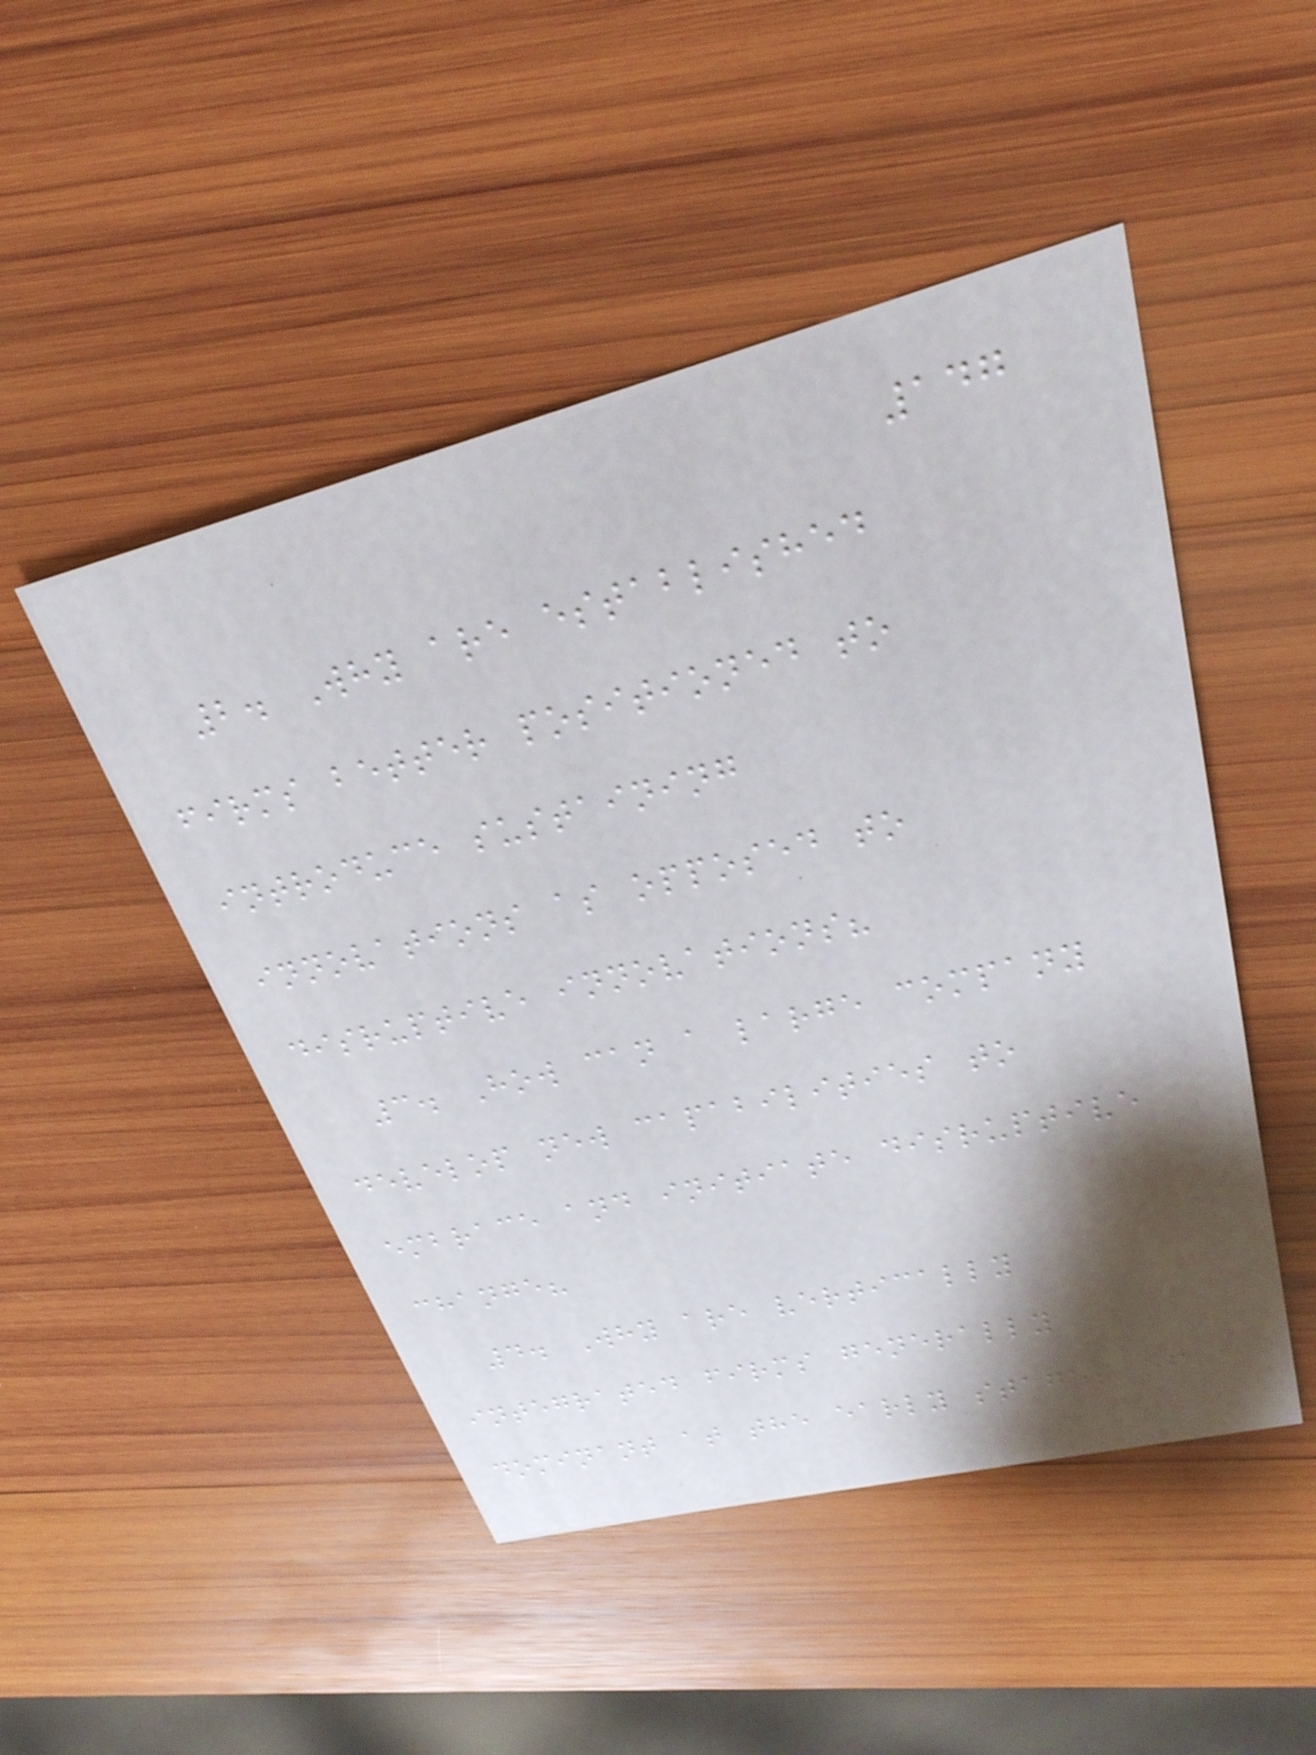147
2. Why are established
firms better positioned to
introduce sustaining
innovations as opposed to
disruptive innovations?
3. How can a large company
develop new capabilities to
embrace and initiate disruptive
change?
4. Why are vertically
integrated firms generally
dominant at the early stages of
